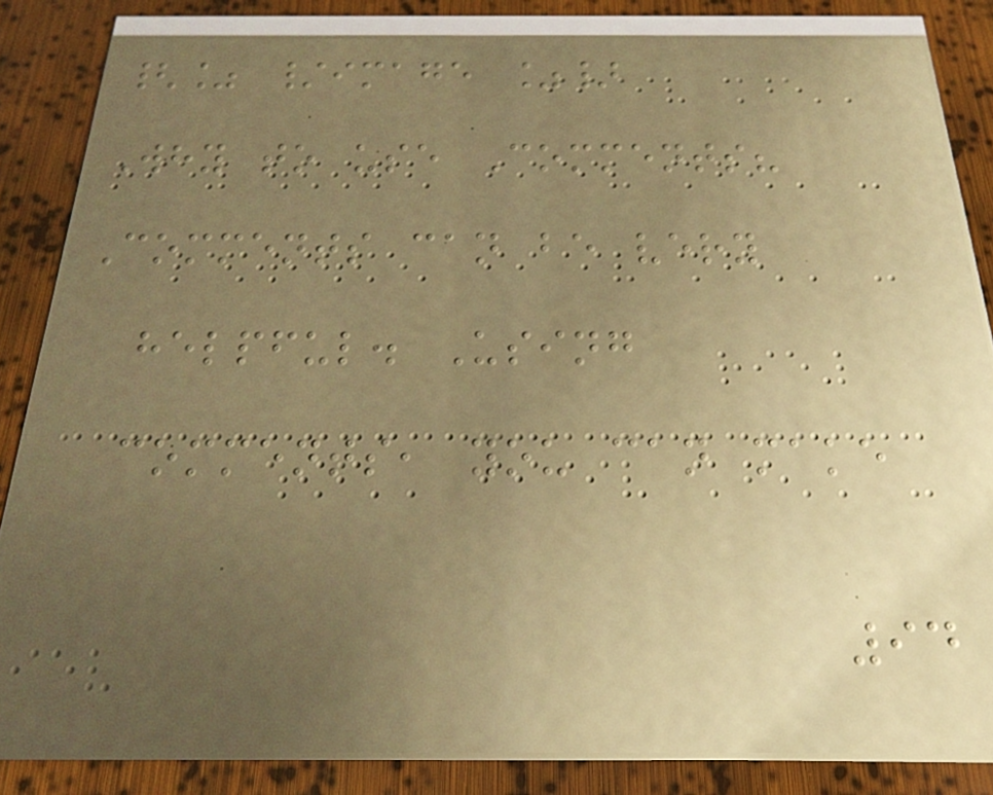{% /image %}
Why to use Comments?
Comments can be very
helpful. Using
comments, you can make
94
